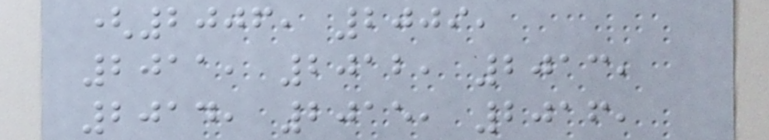(2006, 2009,
2011, 2012, 2013,
2014, 2015, 2016,
